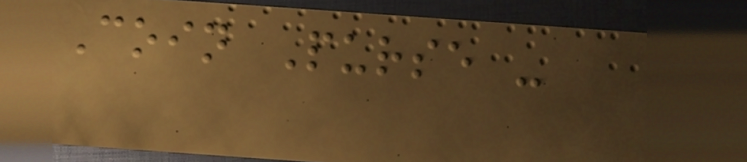Coin Purse -
